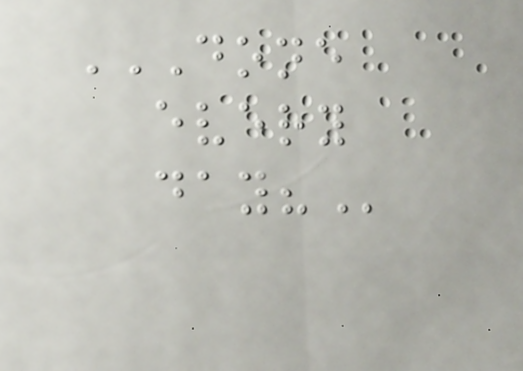DONE
EVERY
DAY?
